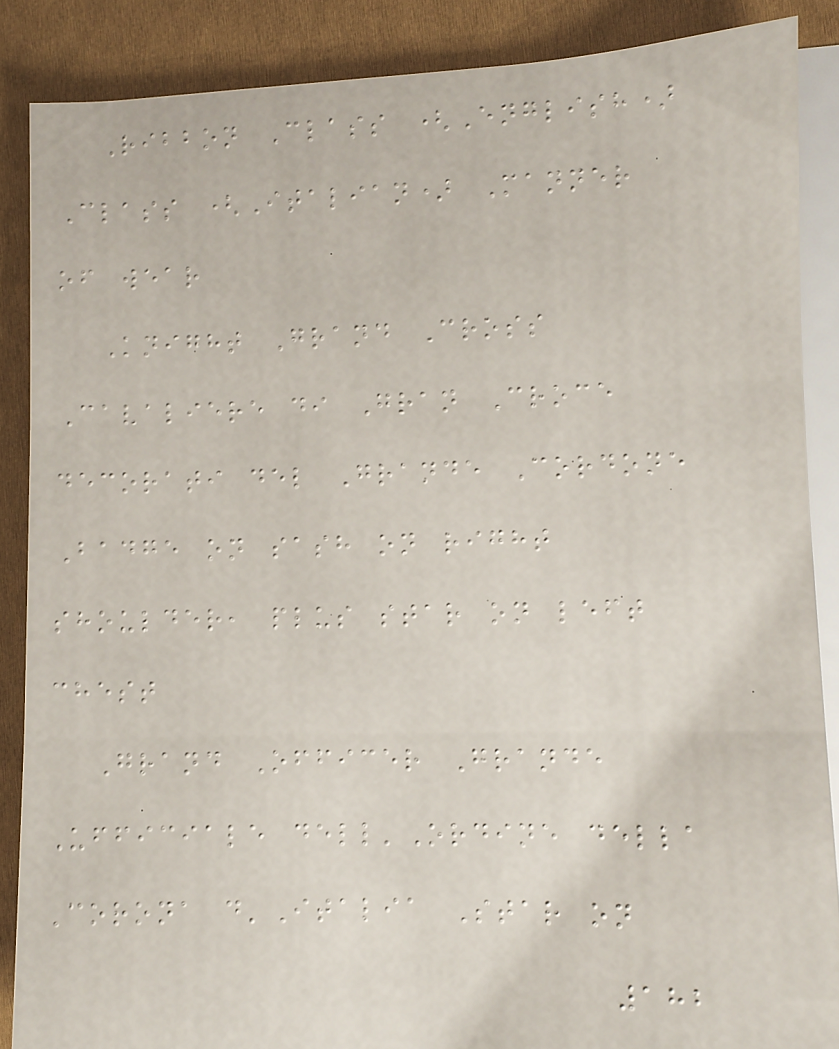Ribbon Class (English)
Class (Italian) Manner
of wear
Knight Grand Cross
Cavaliere di Gran Croce
decorati del Grande Cordone
Badge on sash on right
shoulder, plus star on left
chest
Grand Officer Grande
Ufficiale dell'Ordine della
Corona d'Italia Star on
182
